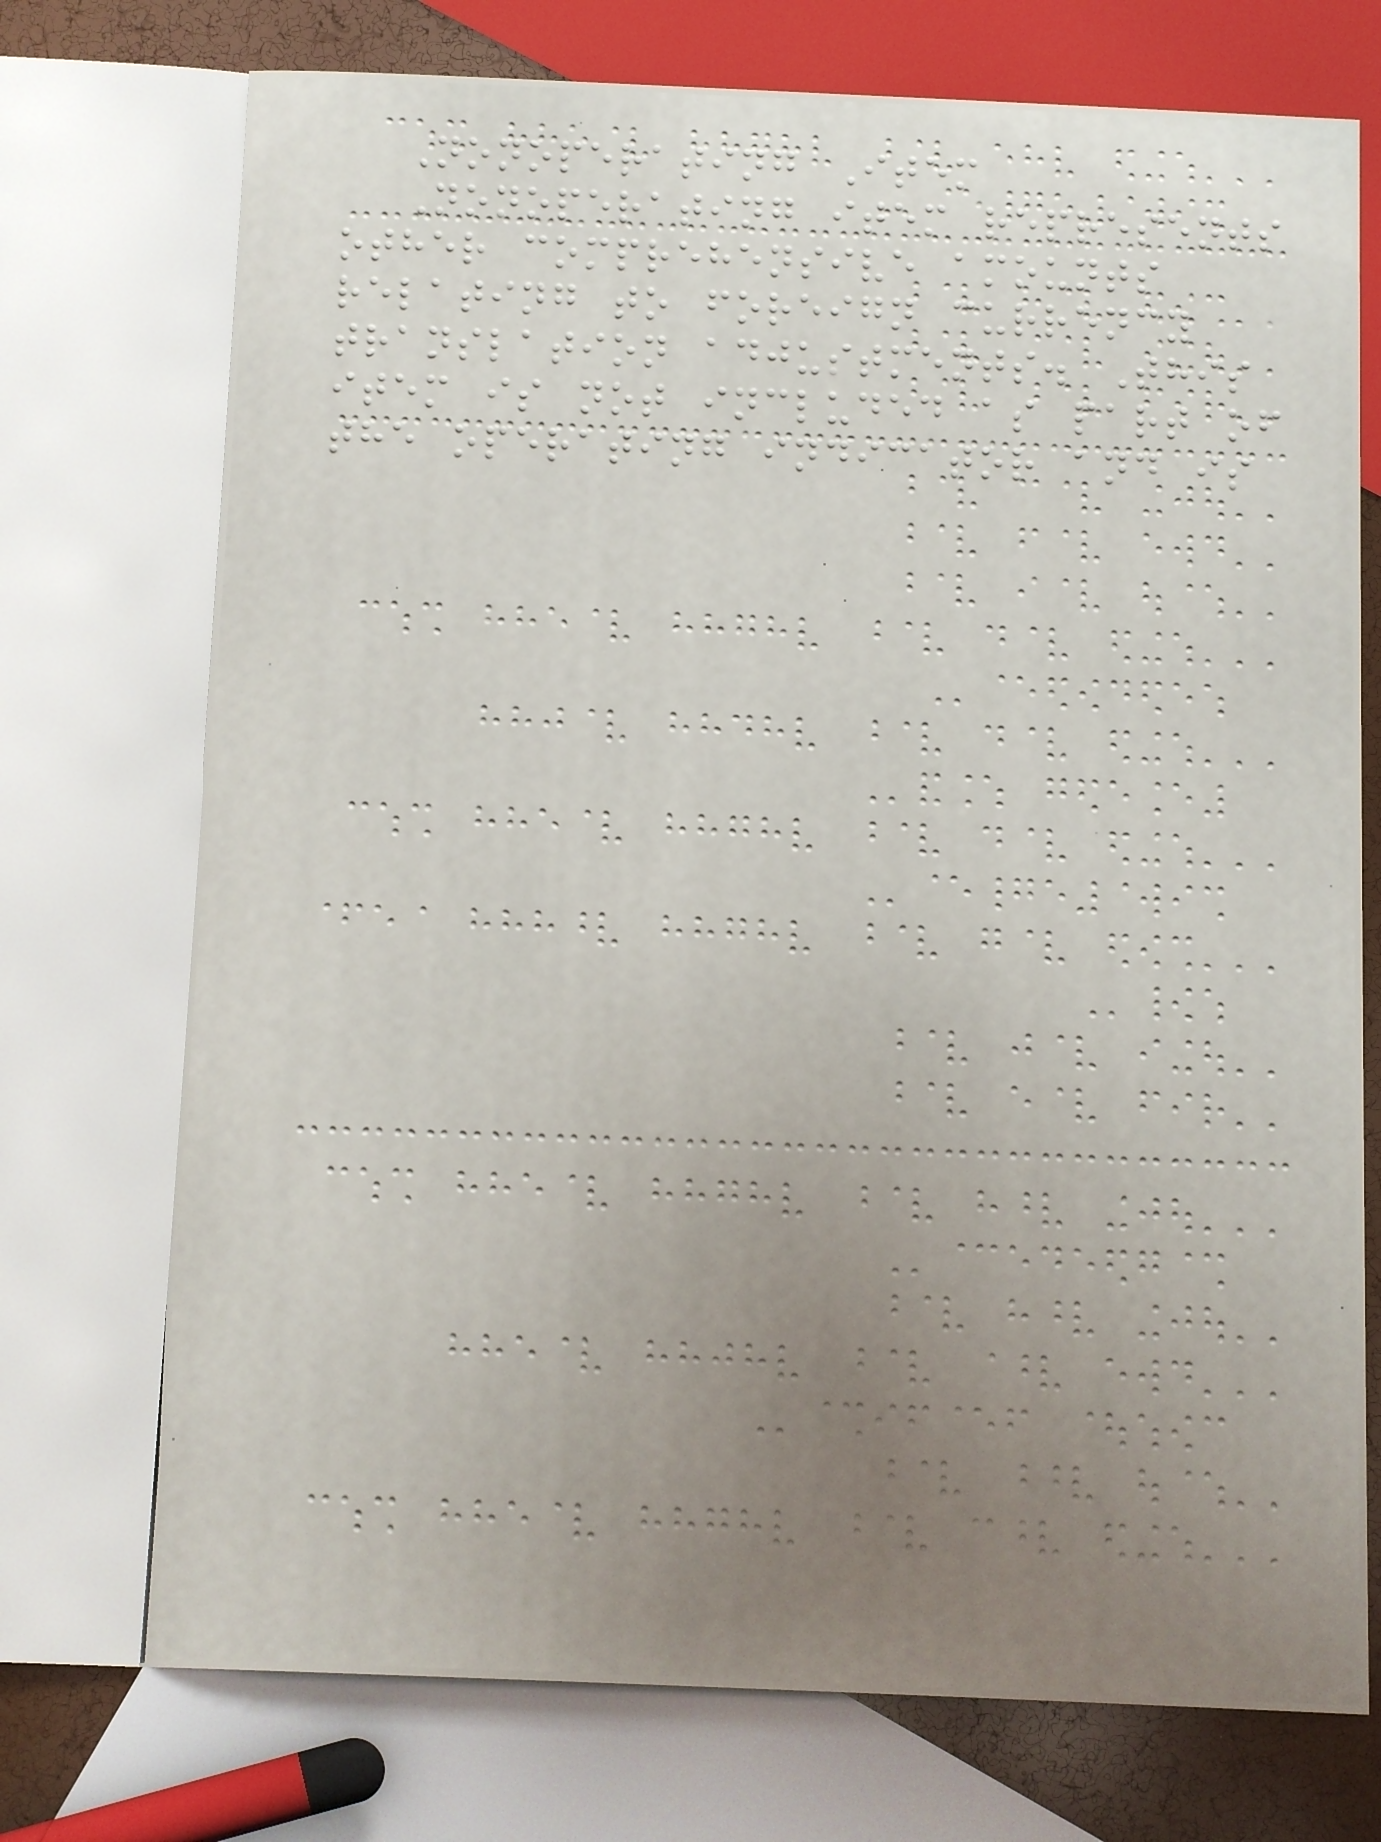Nonoperating Item
Nonoperating item represents
other comprehensive amounts
relating to foreign currency
translation adjustments. This
item is not included as part of
the operating indicator and is
